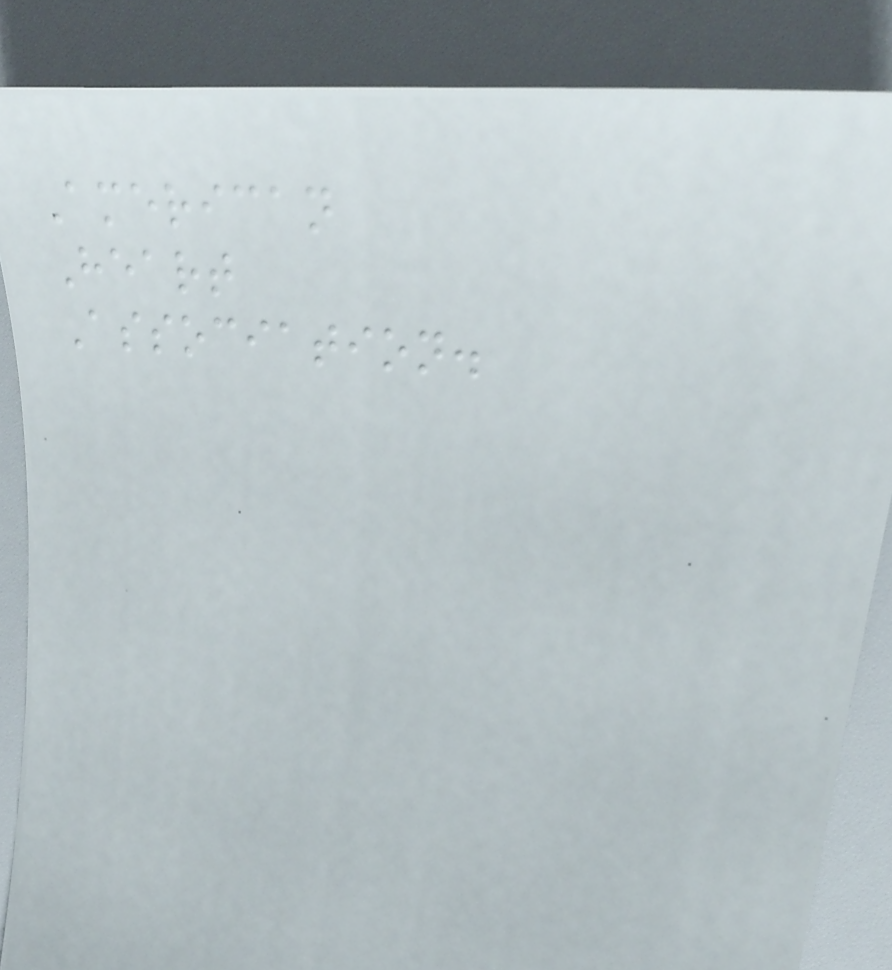American
Heart
Association.
